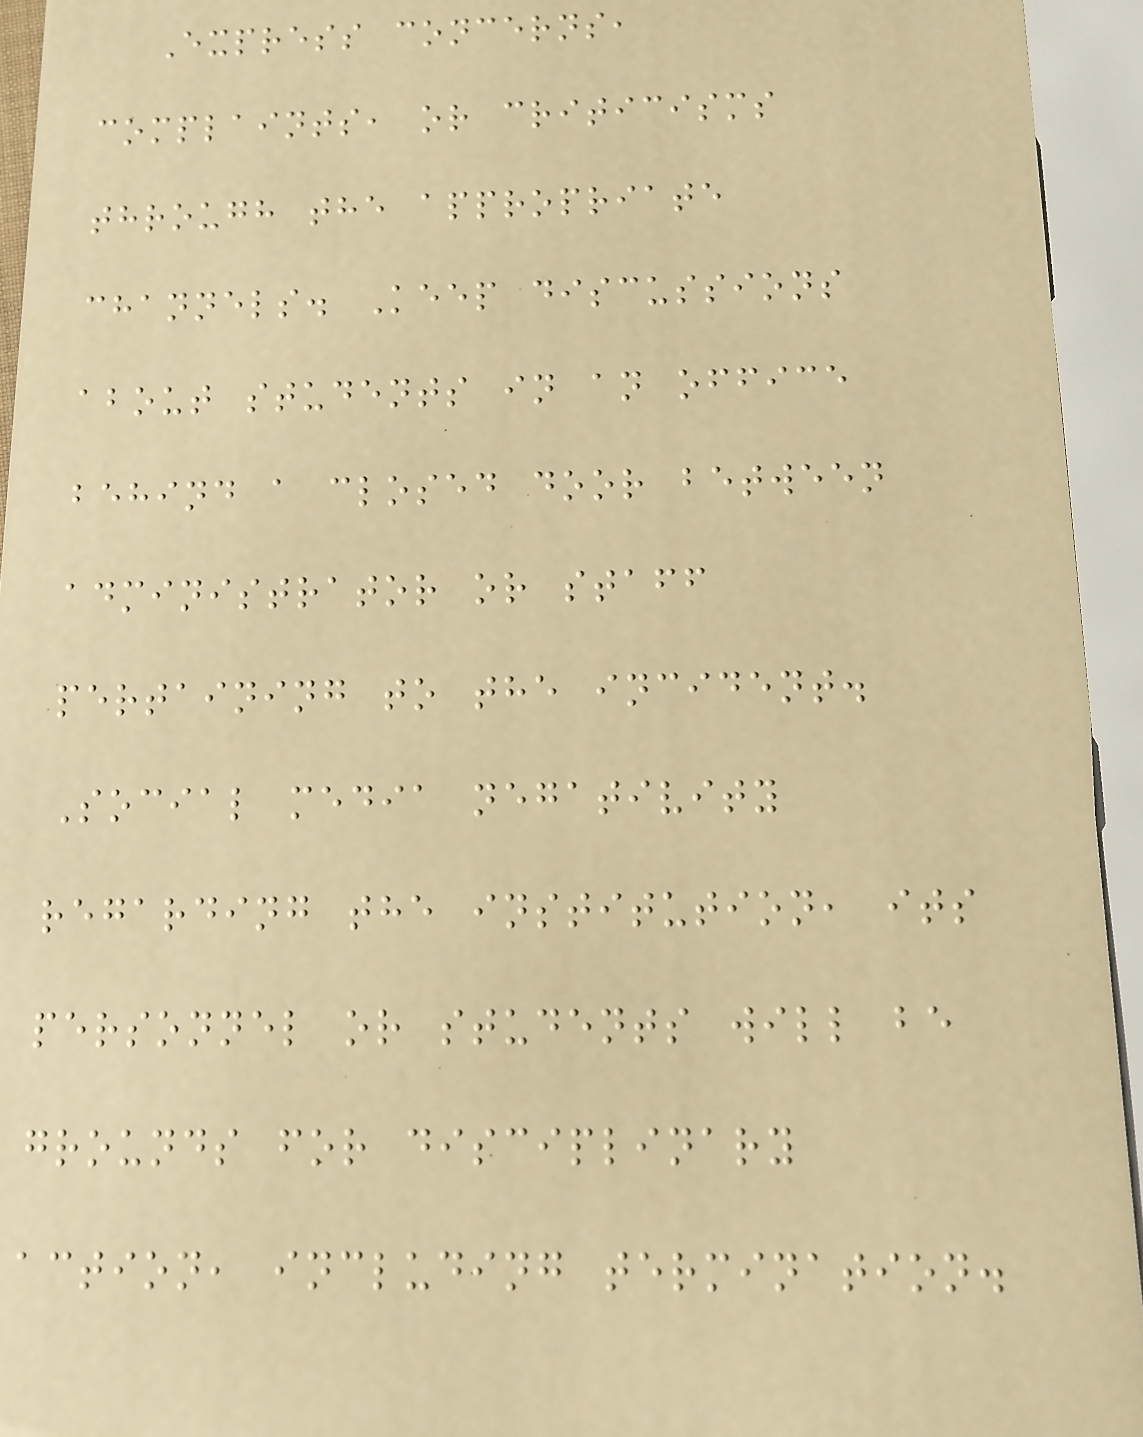Express concerns,
complaints, or criticisms
through the appropriate
channels. Keep discussions
about students in an office
behind a closed door between
administrator or staff
pertaining to the incident.
Social media negativity
regarding the institution, its
personnel or students will be
grounds for disciplinary
action, including termination.
